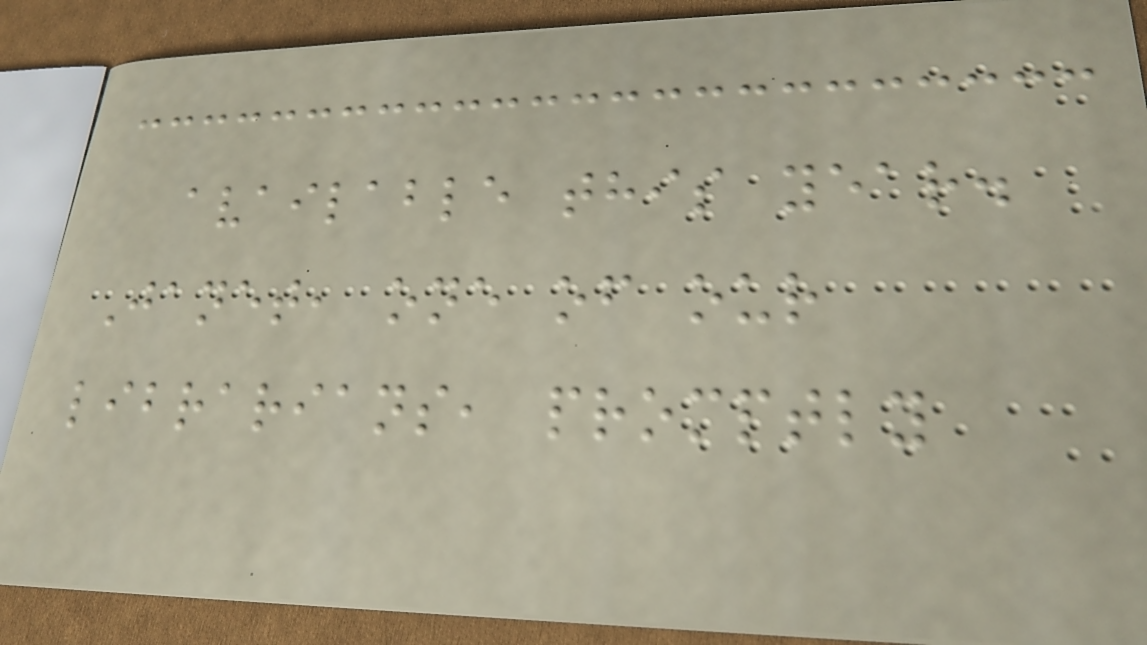available this year.
Janet, one of our
librarians, promptly
